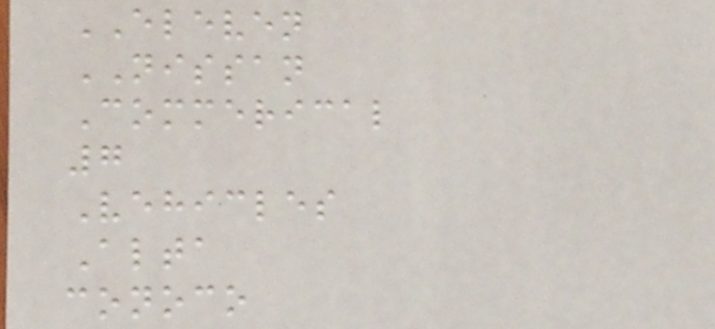ELEVEN
NISSAN
Commerical
7
Vehicles
Alta
conoco
